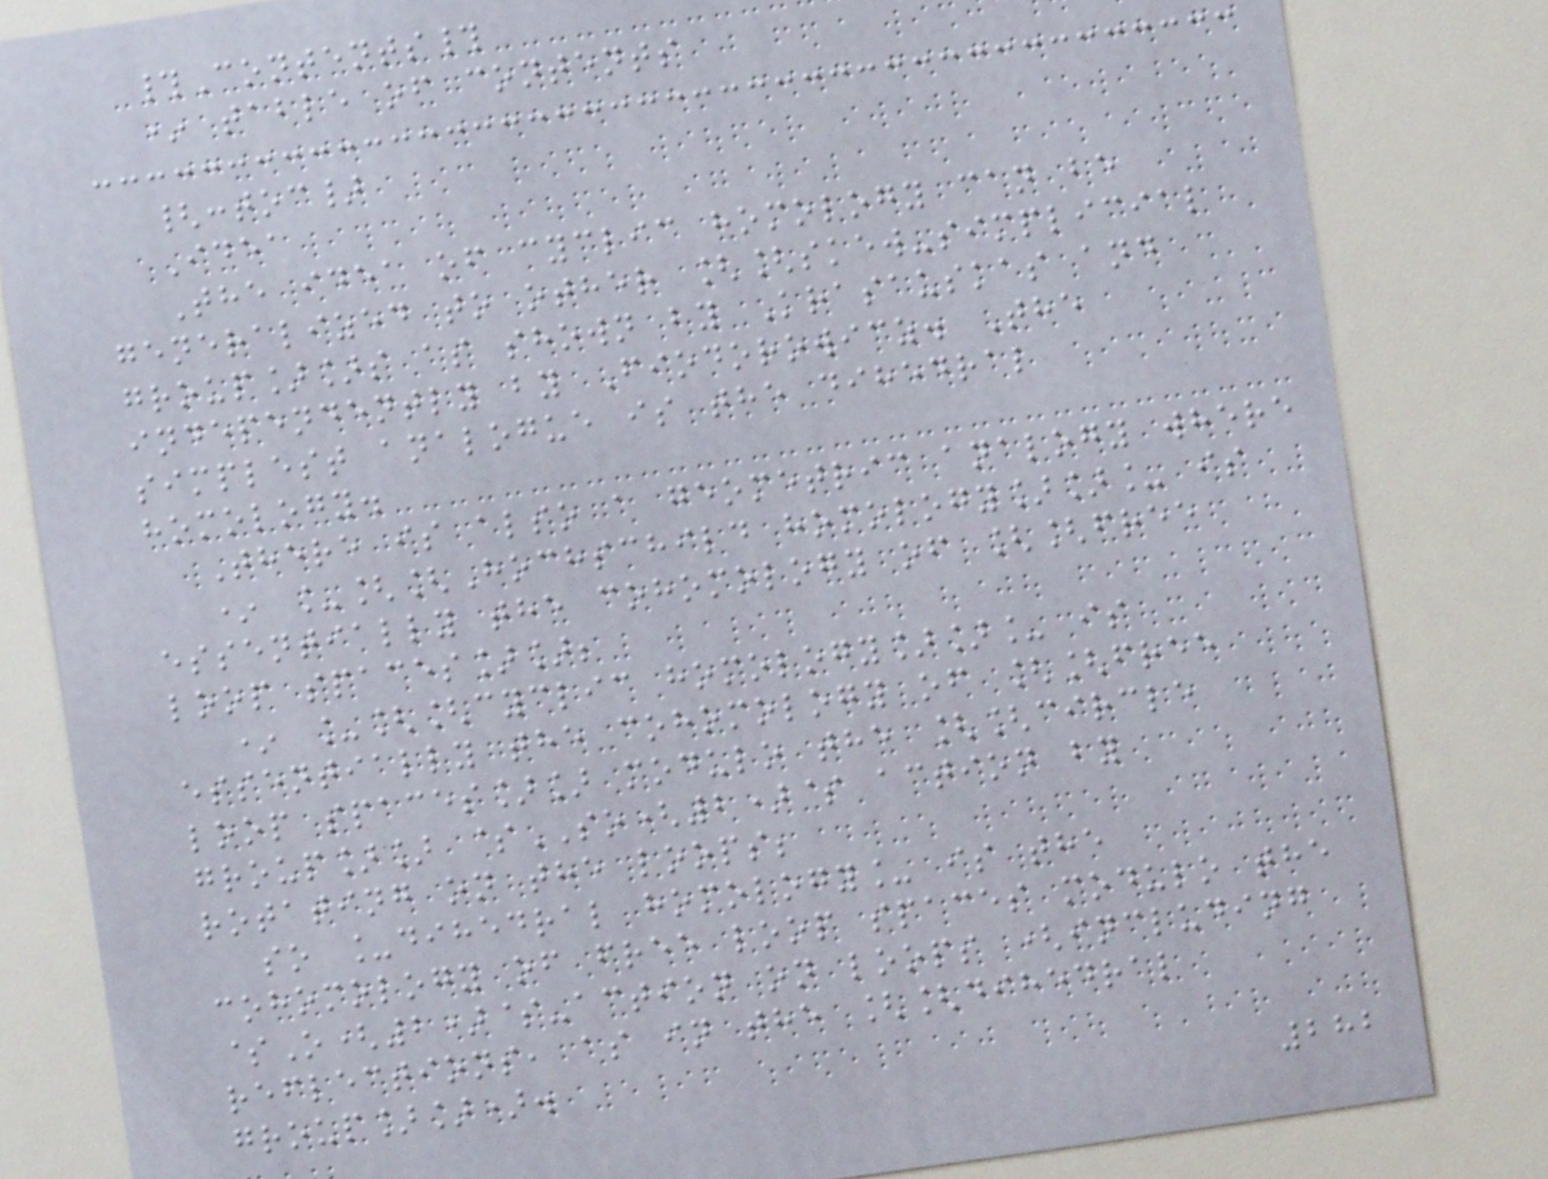#Contents#
* table of contents
{:toc}
Idea
The idea of cyclic homology can be
generalized to other [[skew-simplicial
group]]s as shown by Krasauskas and
independently by Fiodorowicz. The
simplest analogue is the dihedral
homology.
There is also a geometric analogy where
* _[[Hochschild homology]]_ is
essentially the cohomology of [[free
loop spaces]];
* _[[cyclic homology]]_ is
essentially the cohomology of [[free
loop spaces]] modulo the [[circle
group]] $SO(2)$ action by
rotating on the loops;
so _dihedral homology_ is the
cohomology of free loop spaces modulo the
$O(2)$-action on loops (including
reflections, as in the [[dihedral
group]]).
282
